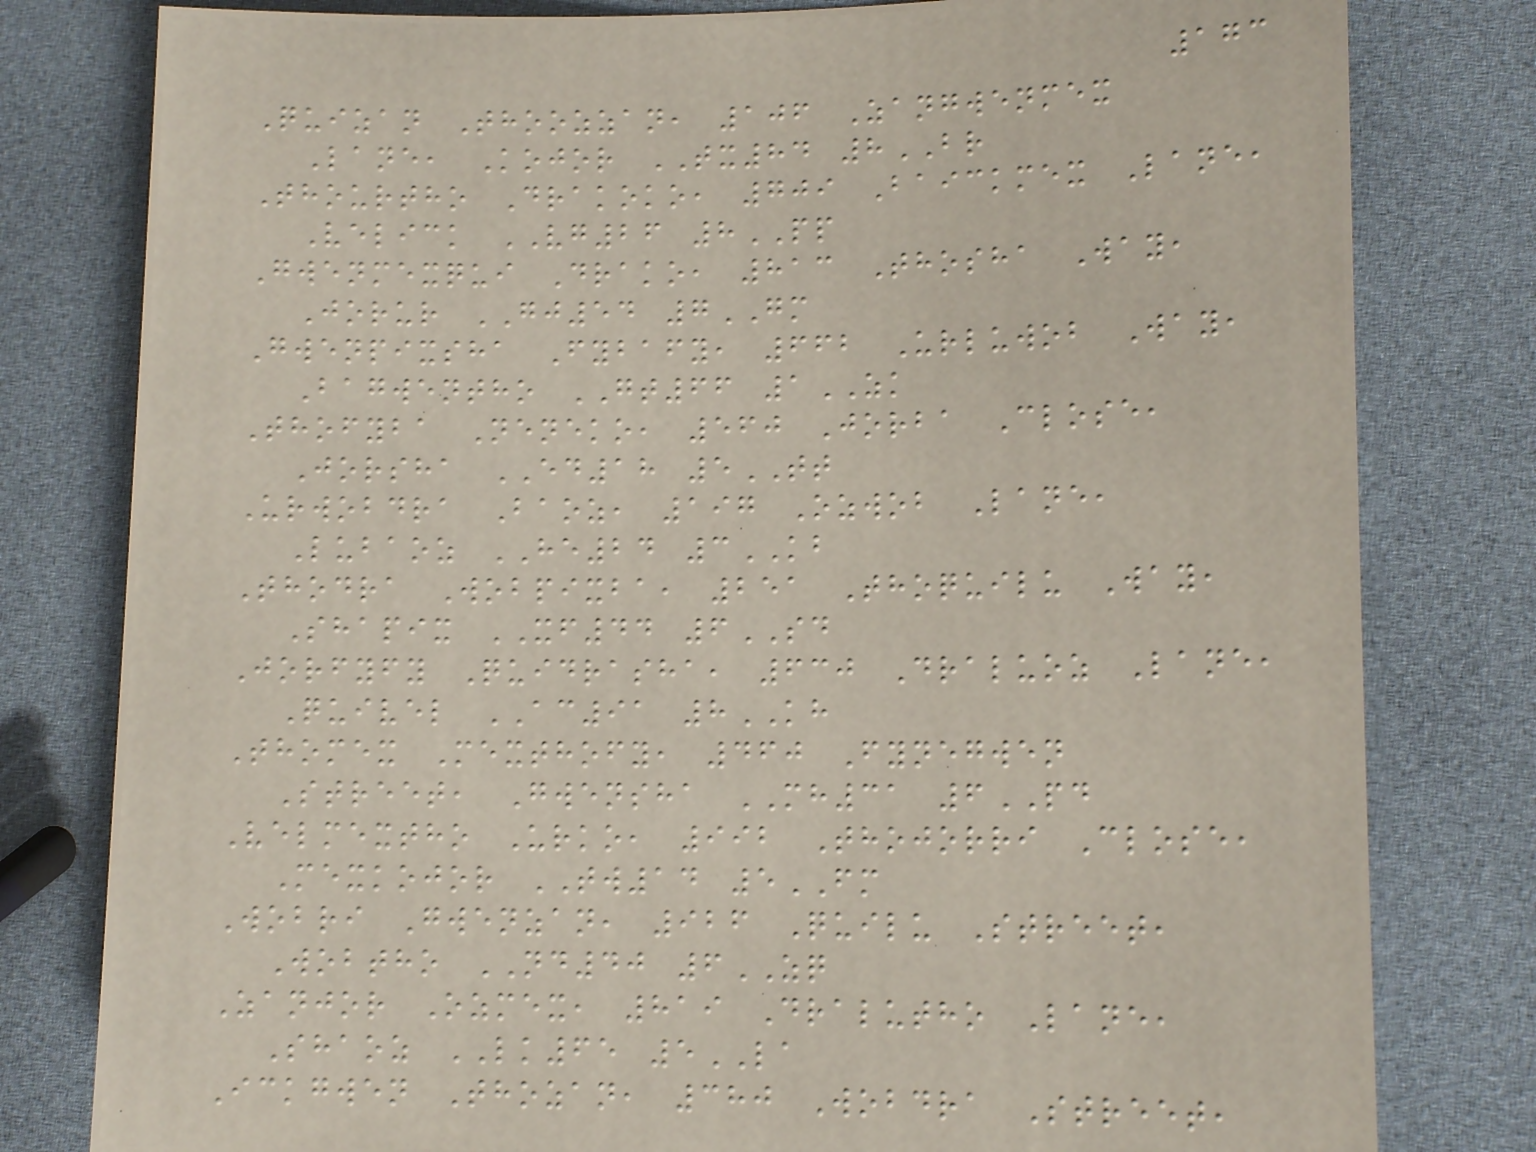173
Quizan Thoozzan, 106 Zangwenmex
Lane, Kojor TX84 8BR
Thourtho Drakoko, 709 Baickmex Lane,
Velick VG26 8PP
Gwenmexqui Drako, 813 Thosha Way,
Jorur GJ54 7GM
Gwenpixsha Fybafy, 662 Urluwob Way,
Bagwentho GT66 1ZK
Thofyba Neneko, 560 Jorba Close,
Jorsha ED18 5TT
Urwobdra Baoz, 197 Ozwob Lane,
Lubaoz HE24 3KB
Thodra Wobpixba, 251 Thoquilu Way,
Shapix XF44 6SD
Jorfyfy Quidrasha, 630 Draluoz Lane,
Quivel AC91 8KH
Thomex Mexthofy, 460 Fynegwen
Street, Gwensha MH31 6PD
Velmextho Urko, 992 Thojorri Close,
Mexkojor TW14 5FM
Wobri Gwenzan, 926 Quilu Street,
Wobtho ND40 6ZQ
Zanjor Ozmex, 819 Dralutho Lane,
Shaoz LK65 5LA
Ickgwen Thozan, 380 Wobdra Street,
